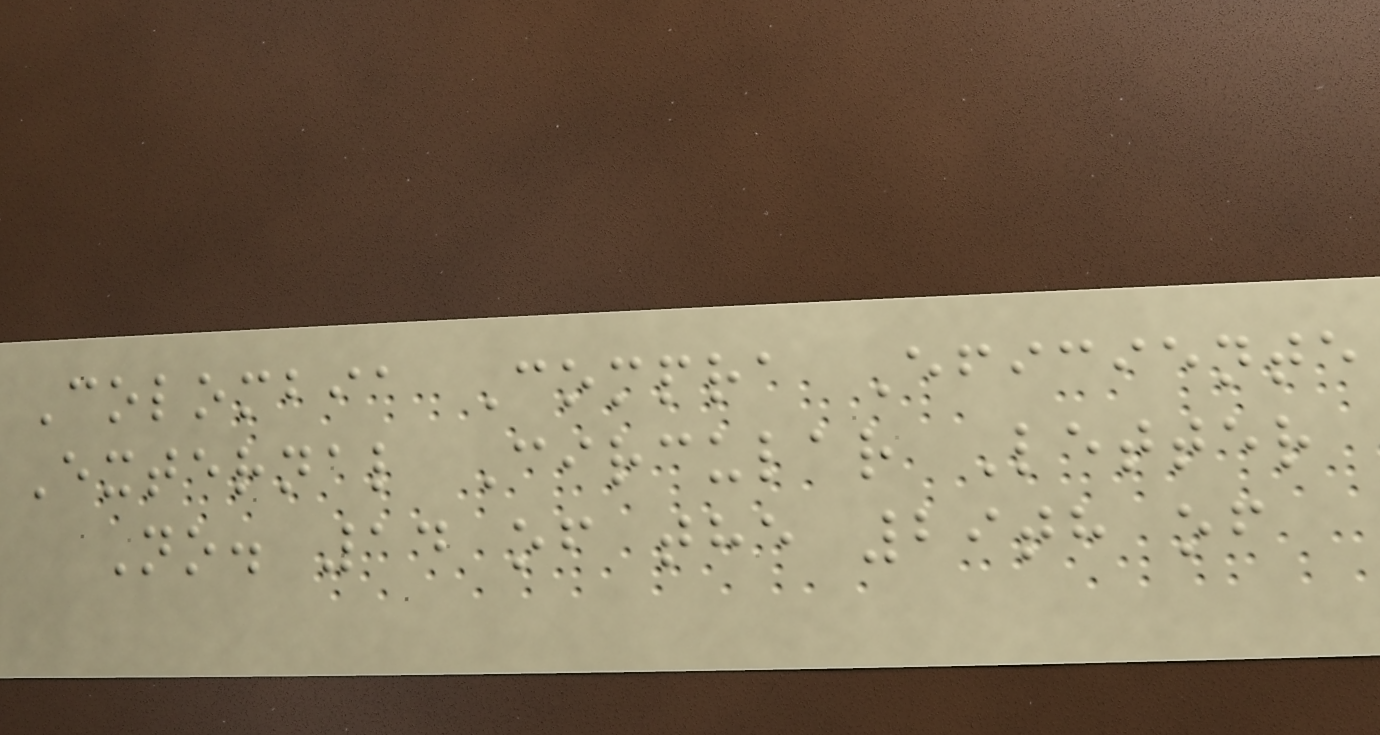Colombia Compra Eficiente
External Circular Letter
No. 14 of the 29th of
